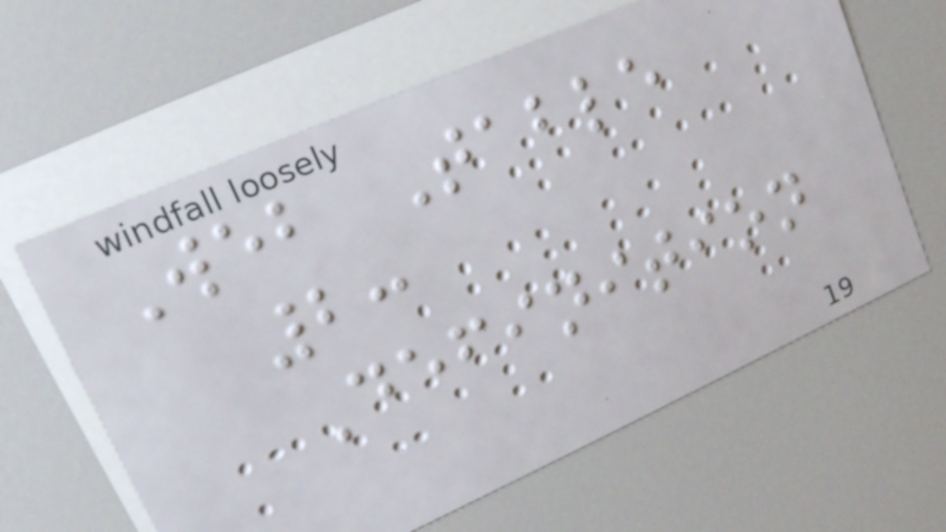Web Table
2:
Definition
